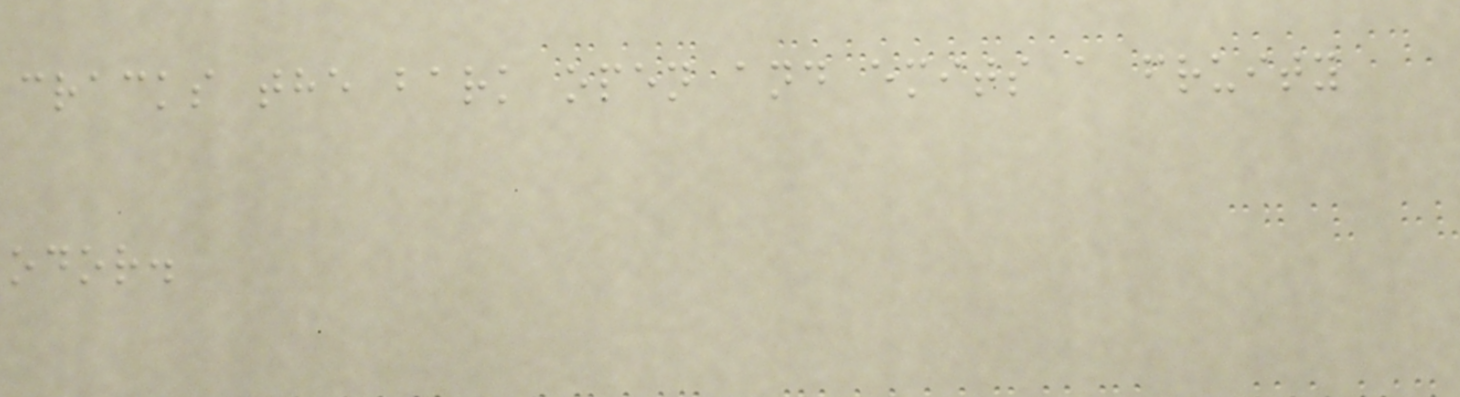cracks the bark open and emits a fruity
odor.
